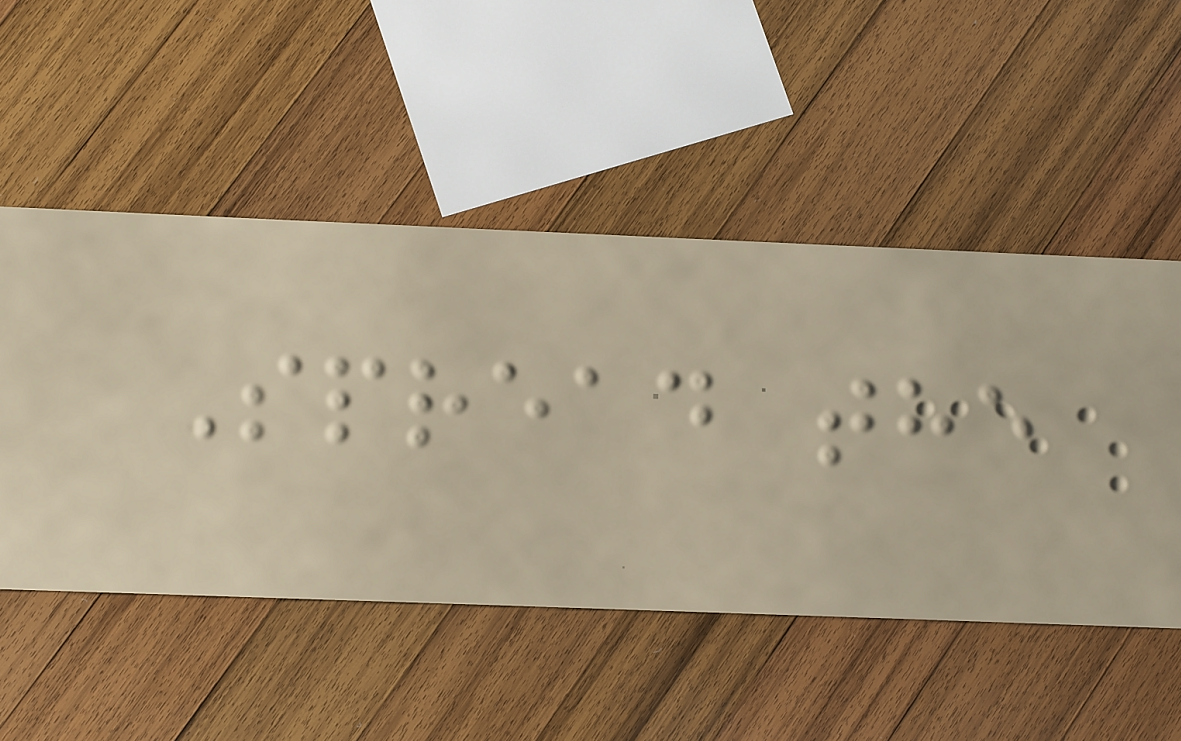Spread the
